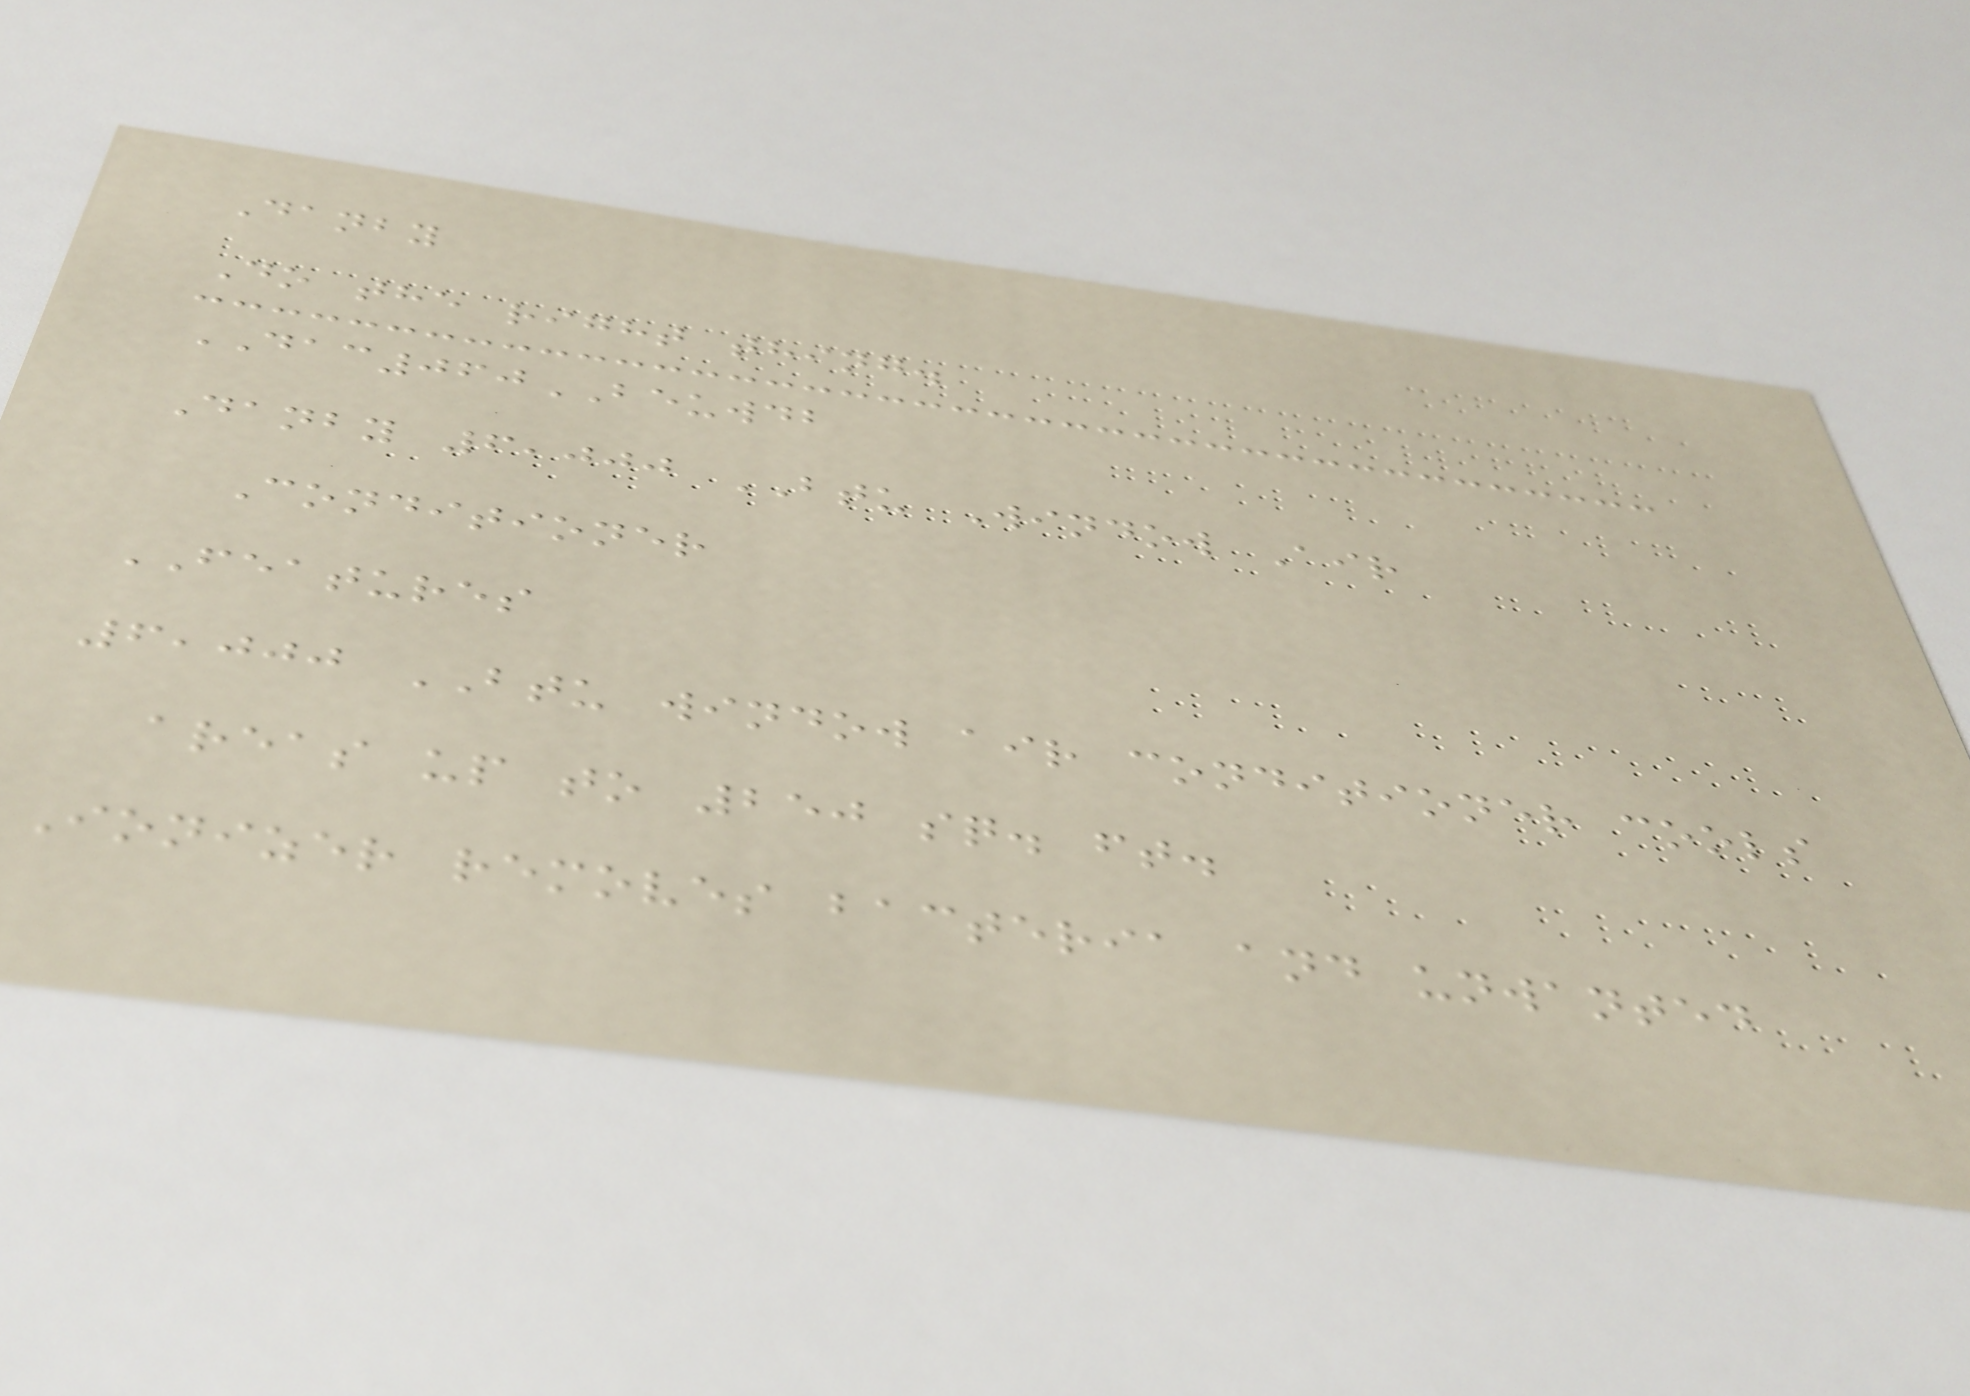Danby
Do the right thing.
DAC060BEUWDB
Danby 6,000 BTU Window Air
Conditioner
FEATURES
6,000 BTU window air conditioner cools
areas up to 250 sq. ft.
Ionizer removes bacteria and unwanted
